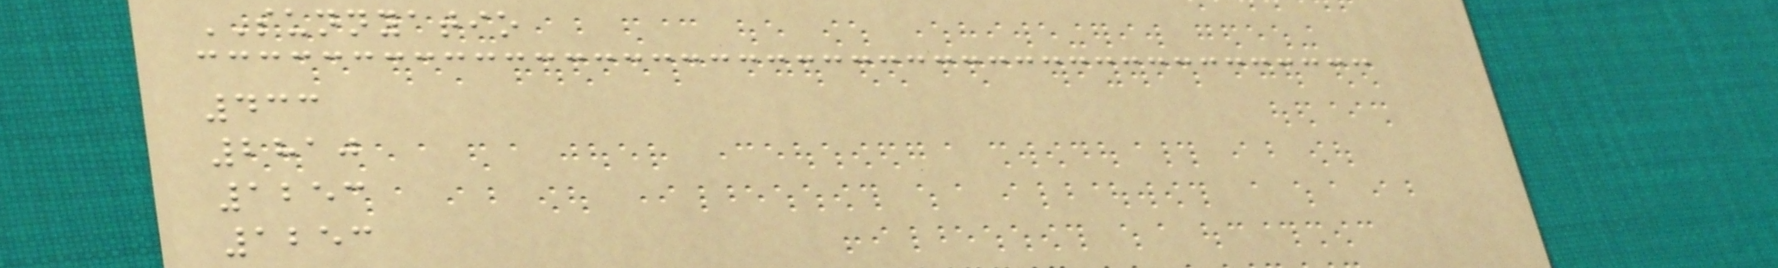SUNNYATIO
433
2810
1253
1253
